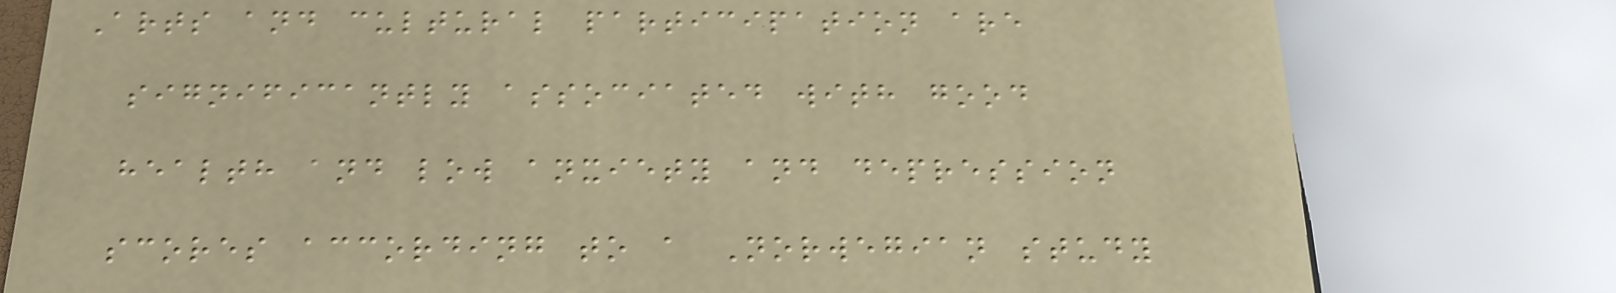Arts and cultural participation are
significantly associated with good
health and low anxiety and depression
scores according to a Norwegian study
